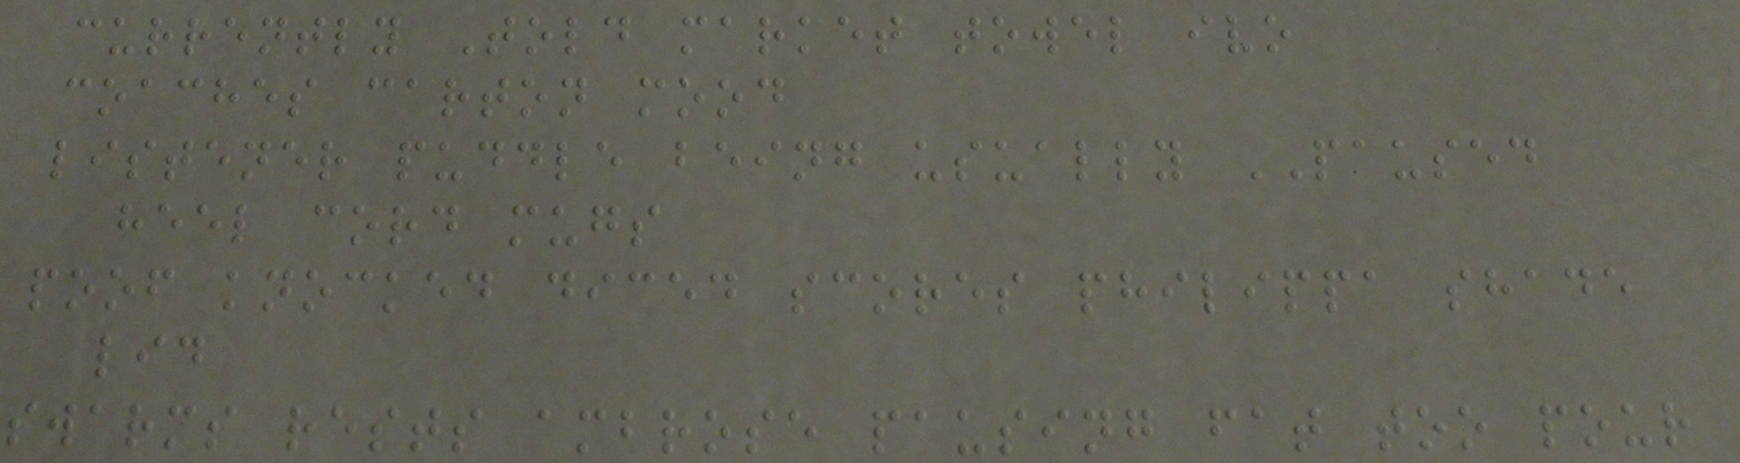currently Told market towel ivo
coaches carton mood
listener puddle being usually PAUSED
heel cord mugs
poof knocked diced scores philippa shade
lid
swarms rests ambrose pausing fat too pour
